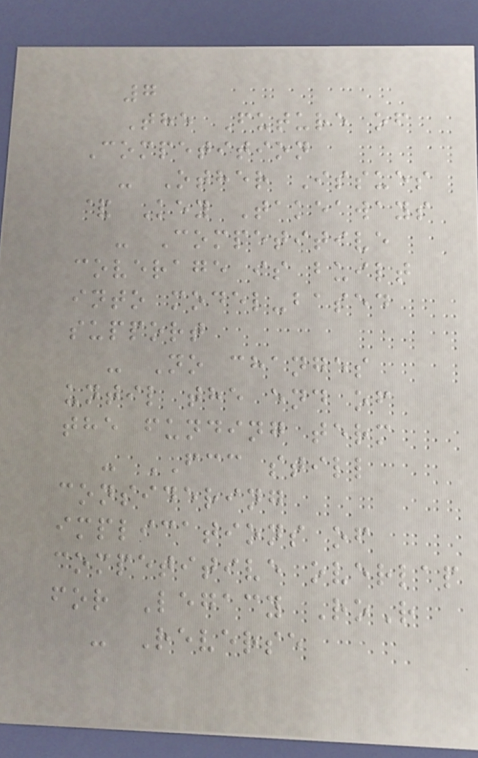7
The Future of
Competition
- Other Issues
& Key Takeaways
- Competitive
coverage is built
into model-based
support
- No changes
until the end of
the funding term
- FCC still
considering
implications of
competitive overlap
for Legacy RoR
- Reverse
